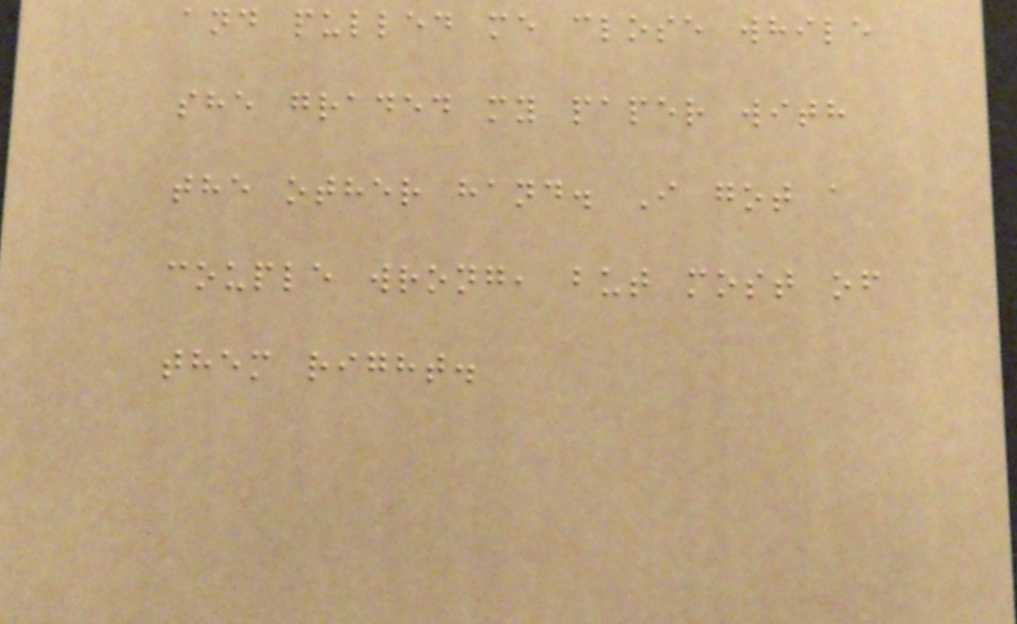and pulled me close while
she graded my paper with
the other hand. I got a
couple wrong, but most of
them right.
